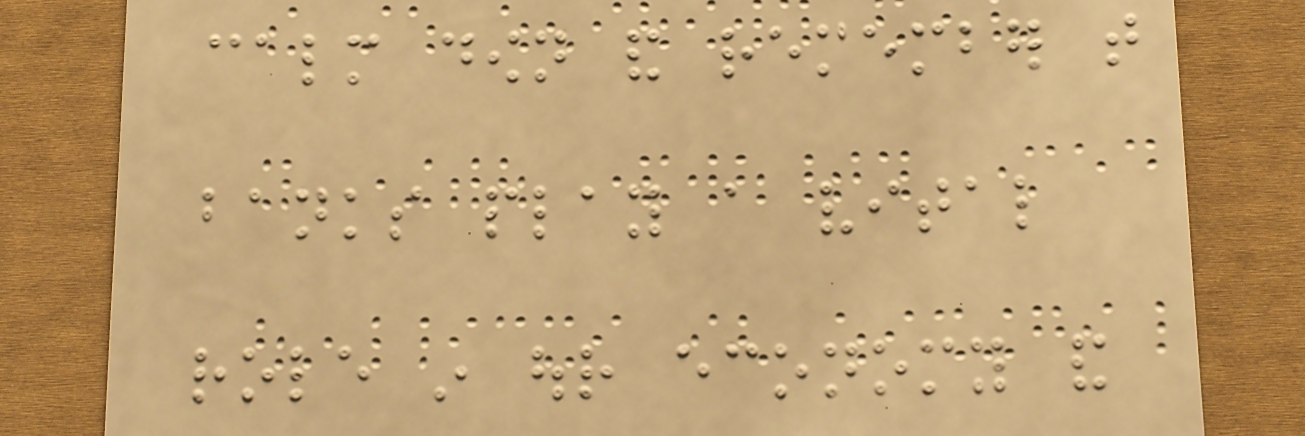calm down and remember that
banks play a vital
role in our economy and
